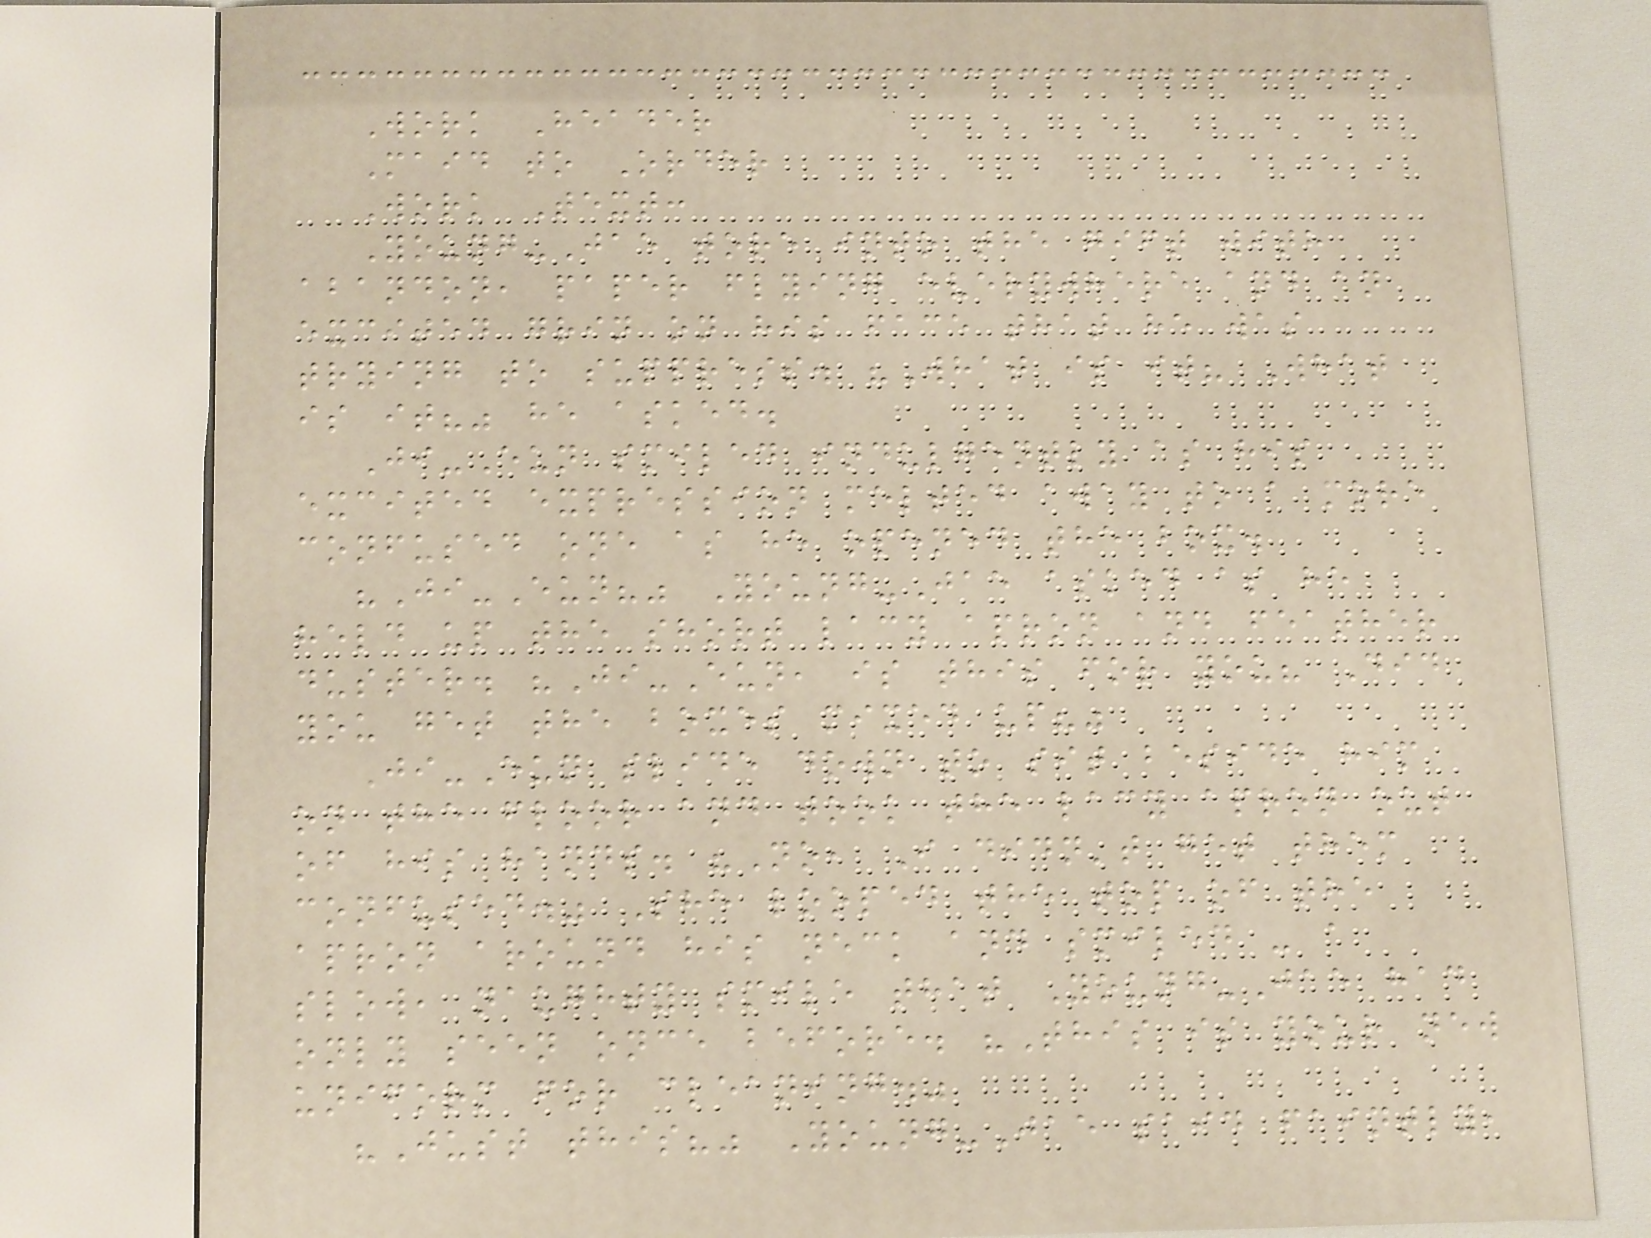Work Header
Maid to Order
Work Text:
Young-Jae tore into the gift with
abandon, paper flying everywhere and an
excited grin on his face that he was
trying to suppress. "What is it? What
is it?" he asked.
Ji-Eun smiled indulgently as his
excited expression melted away to a more
confused one as he opened the box.
"Ji-Eun?" Young-Jae asked as he
held up the short lacy apron and feather
duster. "Ji-Eun, is this for you? Did
you get the boxes mixed up?"
Ji-Eun slide down to sit beside him
on the floor and took the lacy apron out
of his hands. "No, I didn't get them
confused." She looped the top of the
apron around his neck and smiled - a
slow, naughty smile that Young-Jae had
only seen once before. "This is your new
uniform for cleaning."
"Just this?" Young-Jae said faintly,
